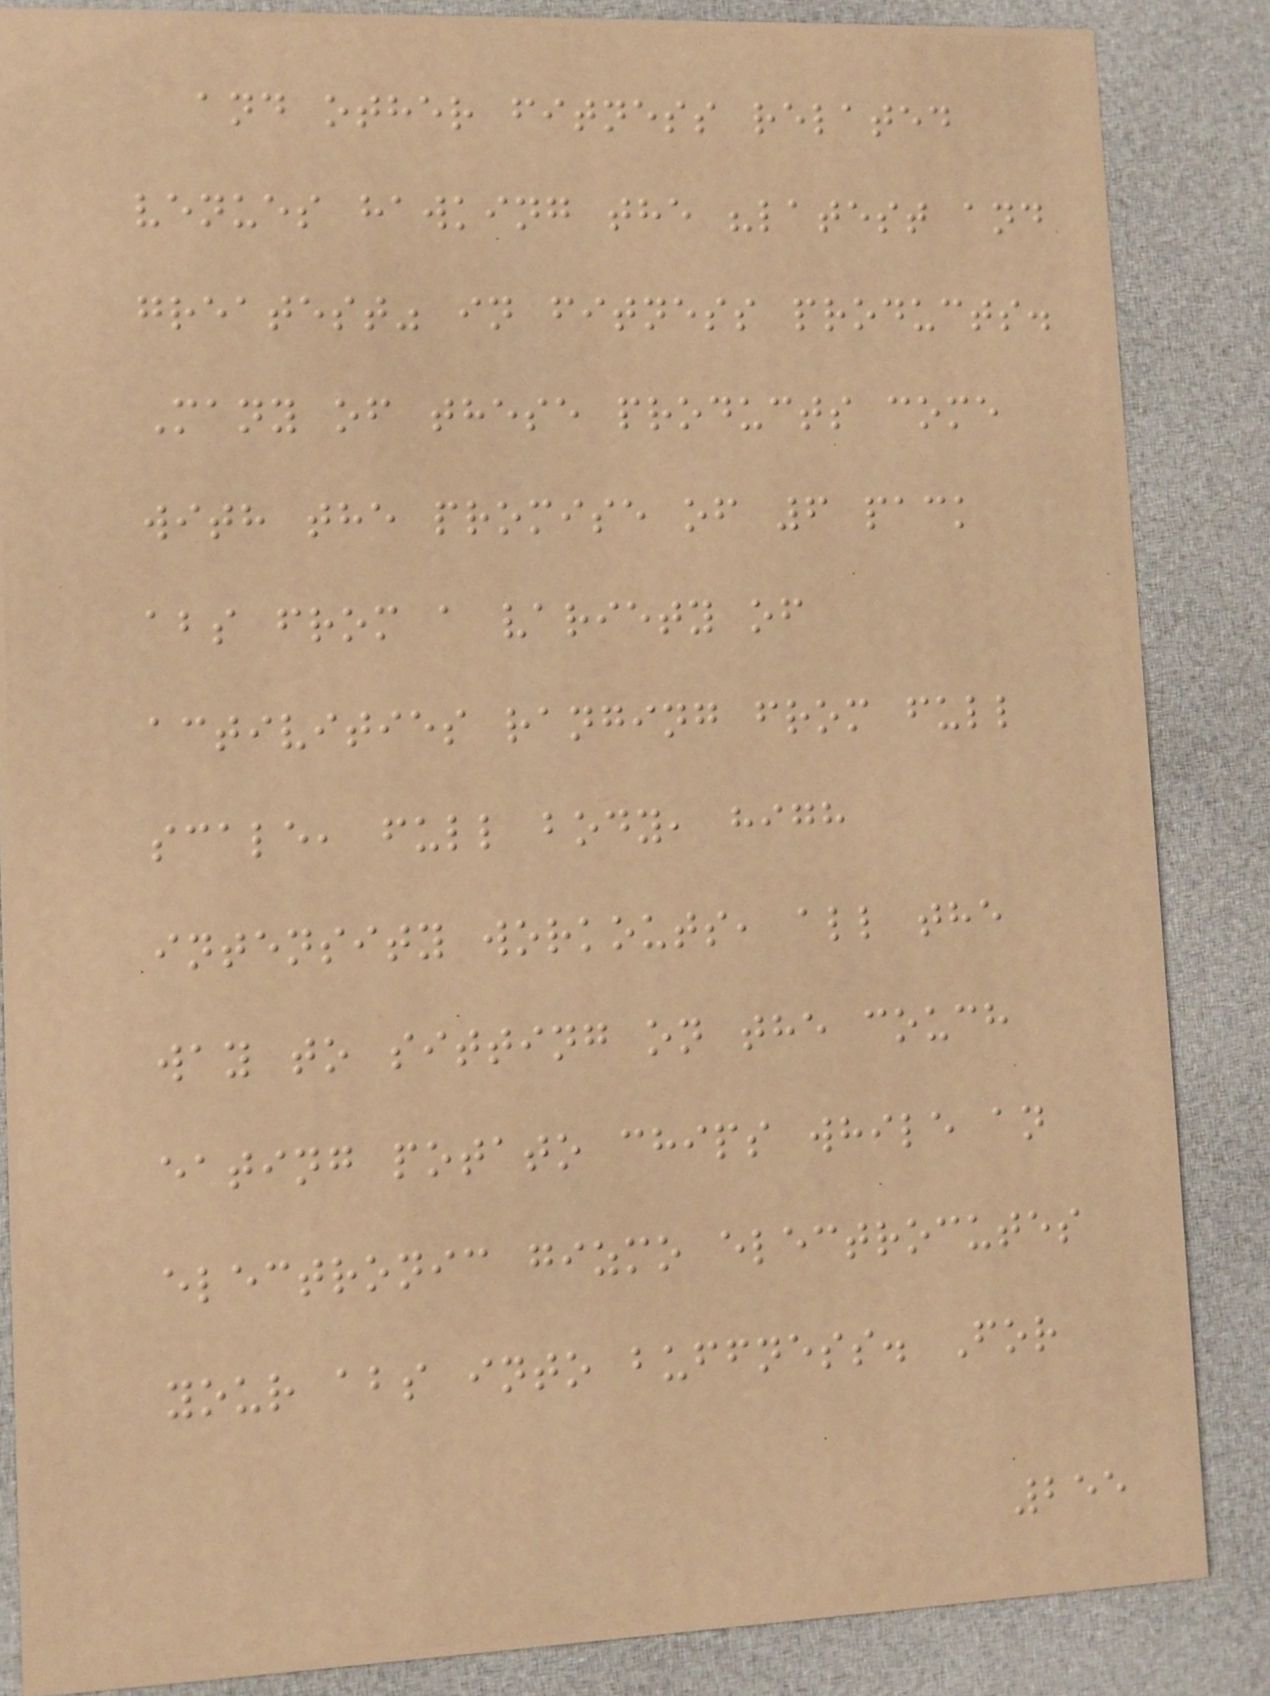and other fitness related
venues hawking the "latest and
greatest" in fitness products.
Many of these products come
with the promise of 6 pack
abs from a variety of
activities ranging from full
scale, full body, high
intensity workouts, all the
way to sitting on the couch
eating potato chips while an
electronic gizmo electrocutes
your abs into buffness. For
255
